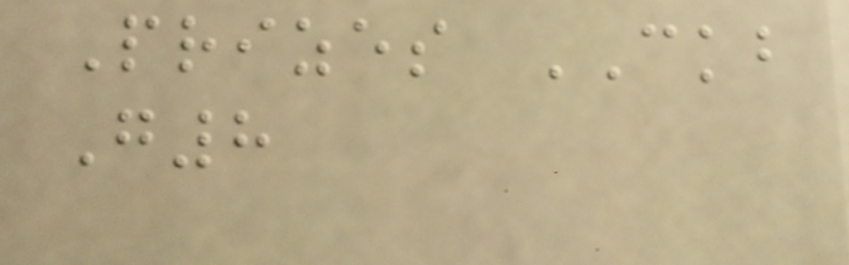Prizes CKB
G8
